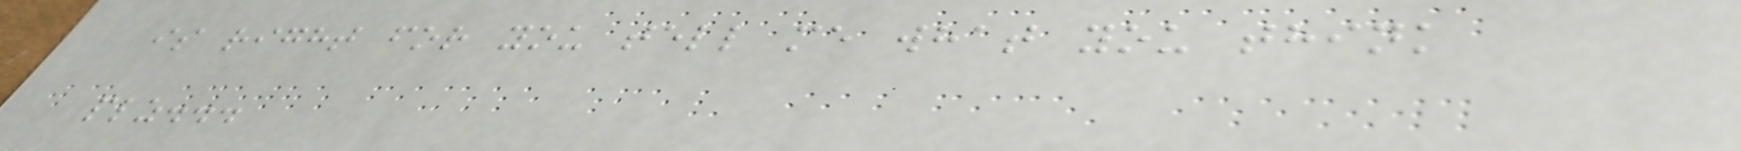is right for you tell me what you think
plz...
